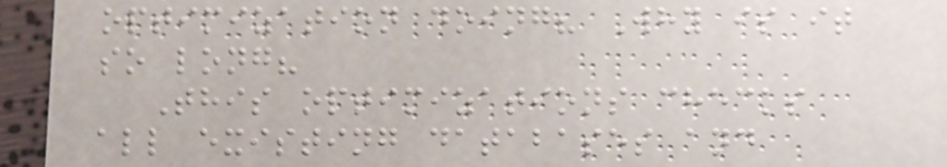optimization doing? Why is it
so long?
This optimizations checks
all existing databases and
